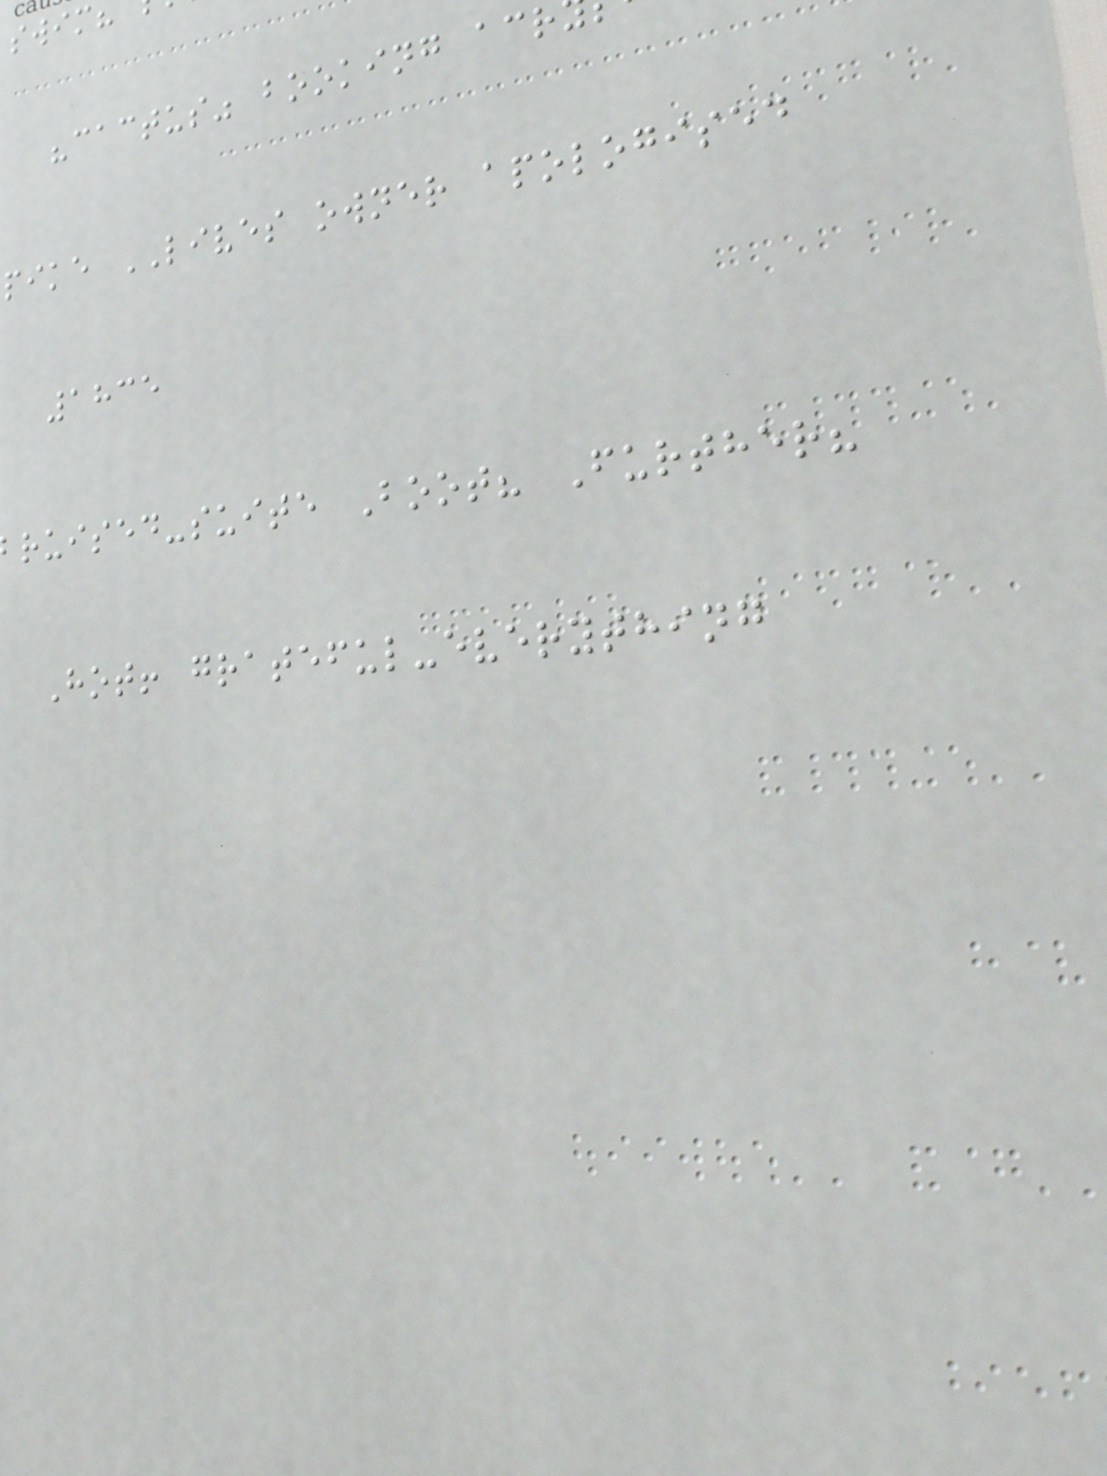"cactus" booking acr
pike LIVES owner apologised
1835
ruised-suite Boot? Further?
Hot! grateful-everything
